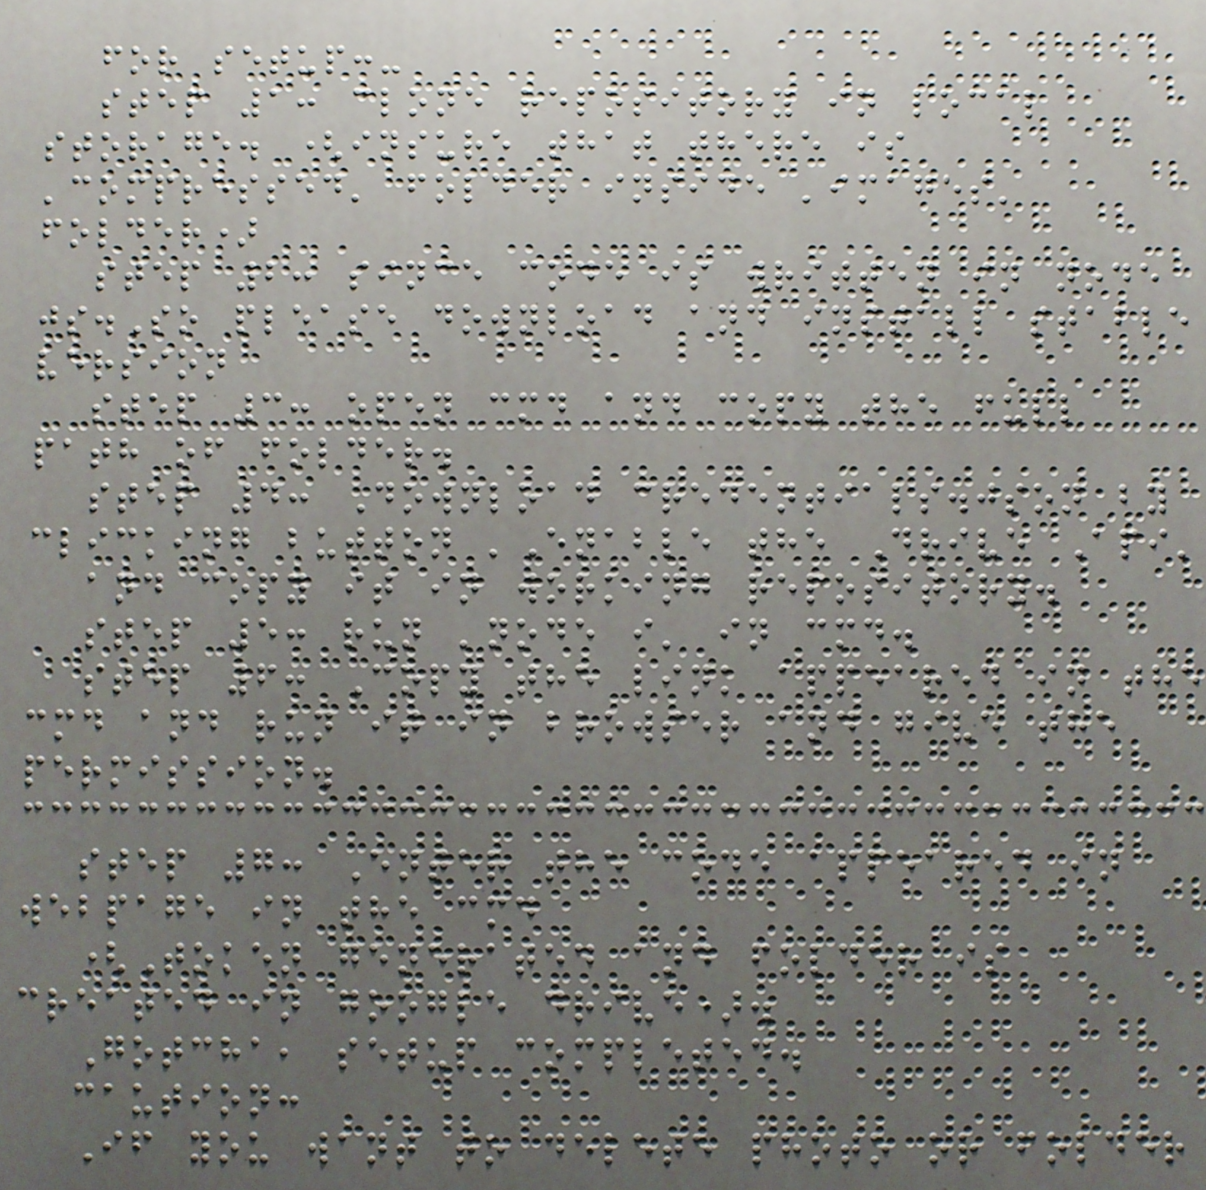for setup:-
step 1: clone repository in local
storage. (insure that there is
'compressed' folder inside 'images'
folder)
step 2: since code is written in node
js.So please download and install stable
version
step 3: open cmd and copy the full
path of folder.
step 4: Download credentials.json by
clicking button 'Enable the Drive Api'
and copy it in working repository.
step 5: run 'node i' in cmd.
step 6: Copy the link appeared in the
cmd and run it in browser and give the
permission.
step 7: Enter the code appeared in
webpage in the cmd
(Token generated and folder is
created in google drive).
Gotcha, setup completed.
caution:
If you want to delete photo or folder
